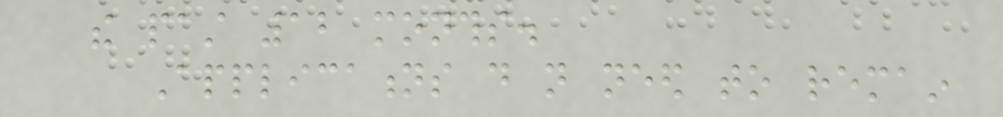the past 12 months.
Applications do not need to remain
